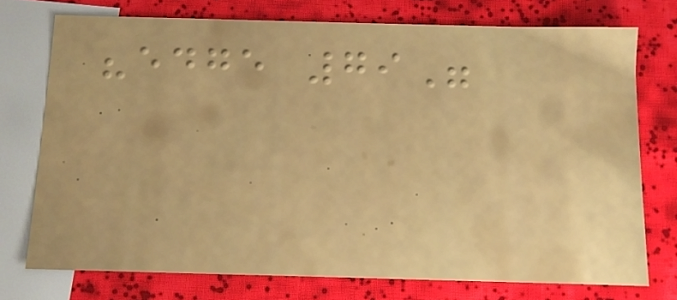"edge 79"
